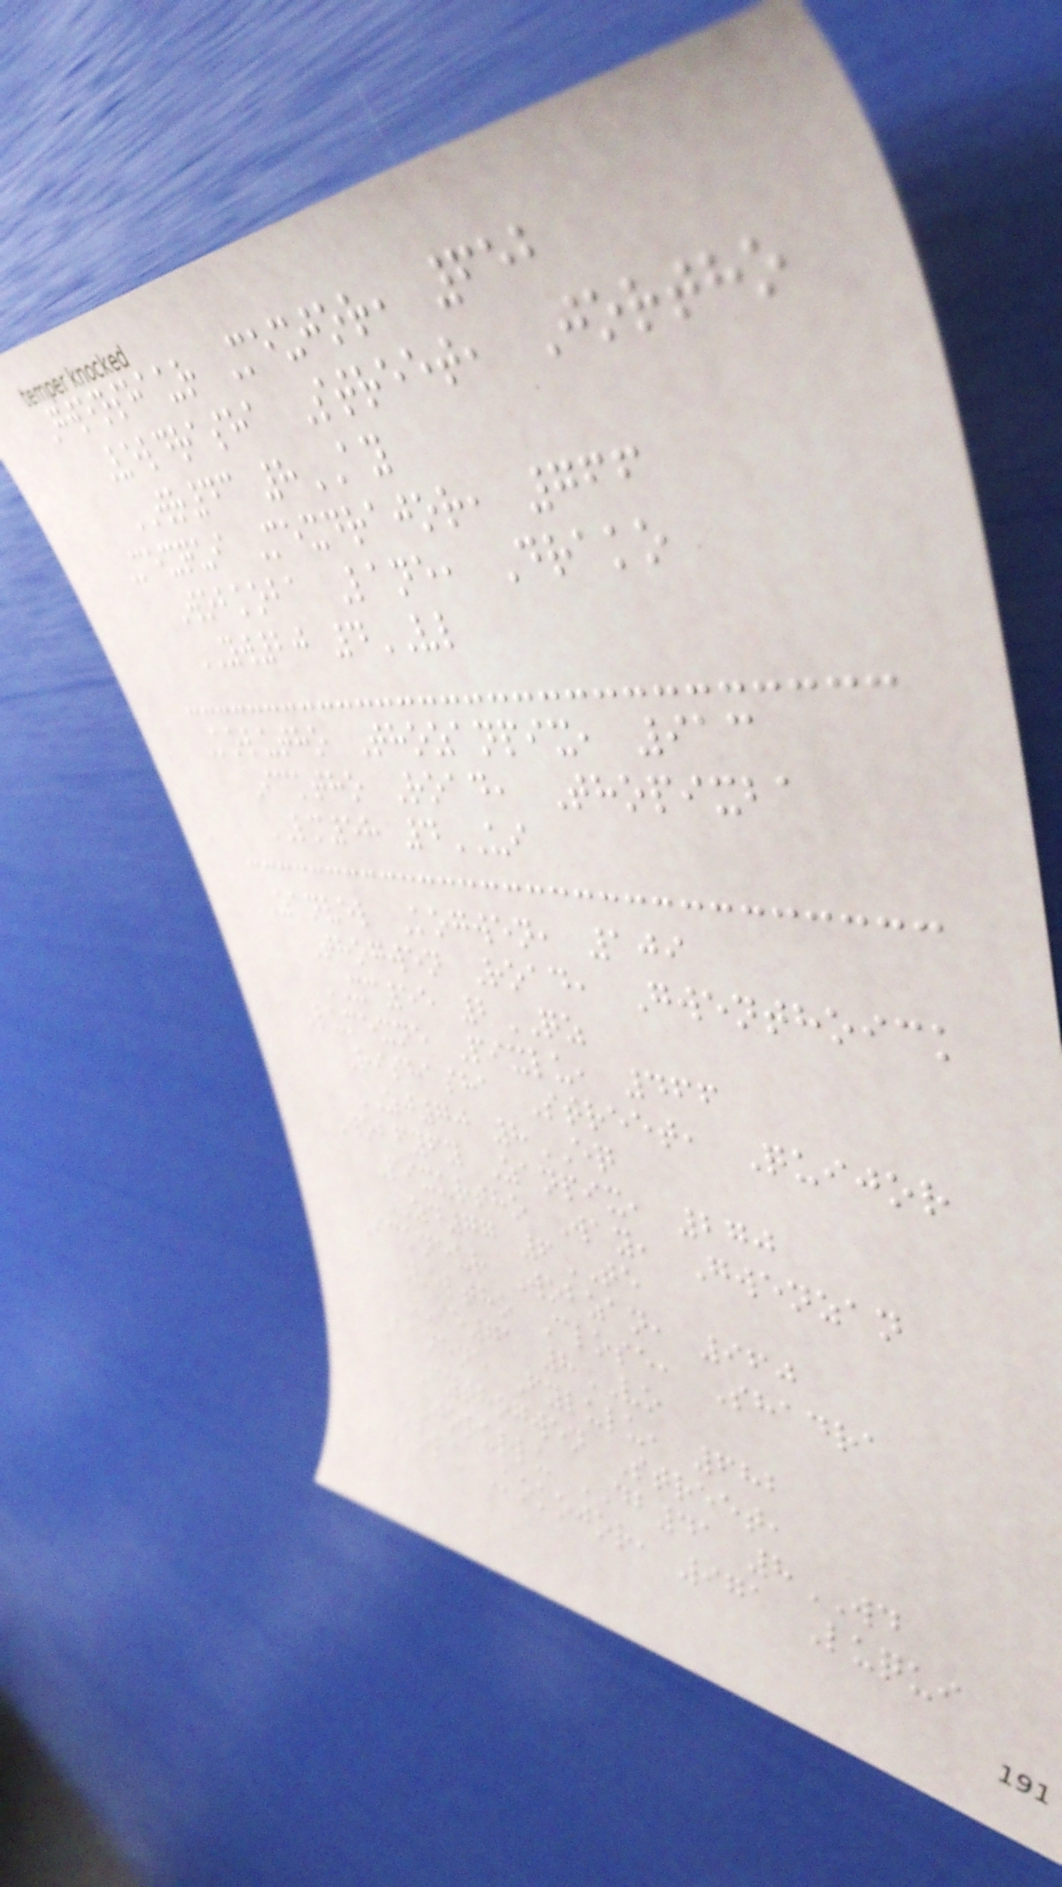Gwenshaur Mexjor, 652
Veldrasha Street, Jortho
WR43 8AY
Mexqui Mexdrajor, 766
Wobkoba Lane, Drako
YW20 4VL
Kolutho Thozanpix, 913
Icktho Road, Thopixba
LM58 4UI
Zanvel Kogwen, 109
Thogwen Road, Gwenthoick
XC55 2QZ
Lumexne Pixlu, 466
Rishasha Street, Quijor
ZJ70 8EQ
Wobfyfy Zanpix, 270
Pixurtho Way, Gwenzan
ZD77 6TE
Ickneur Wobzan, 960
Veltho Close, Shadra
IE71 8VO
Banene Fylulu, 682
Fythogwen Street,
Jorurlu DB41 8WD
Kolu Kokojor, 971 Luqui
